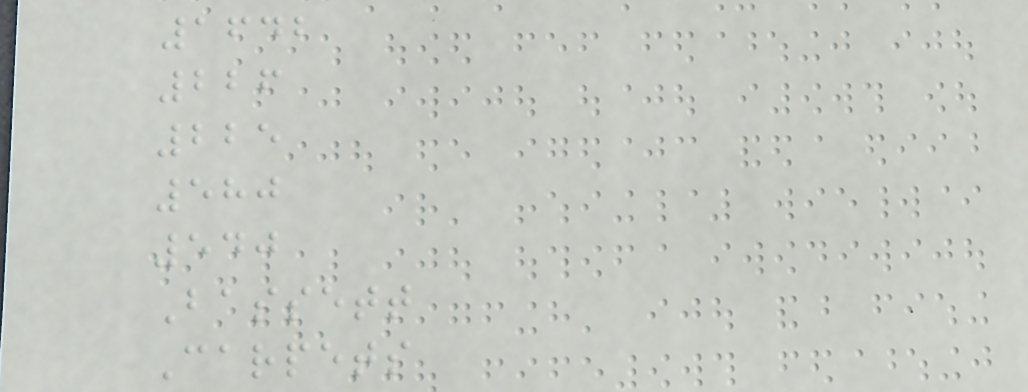1642
226
225
580
540
Bassett
Carpets
